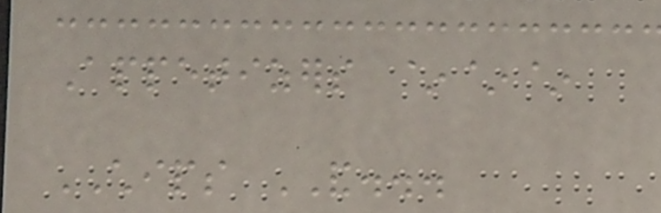Appetizers ~~~
CHIPS AND...
